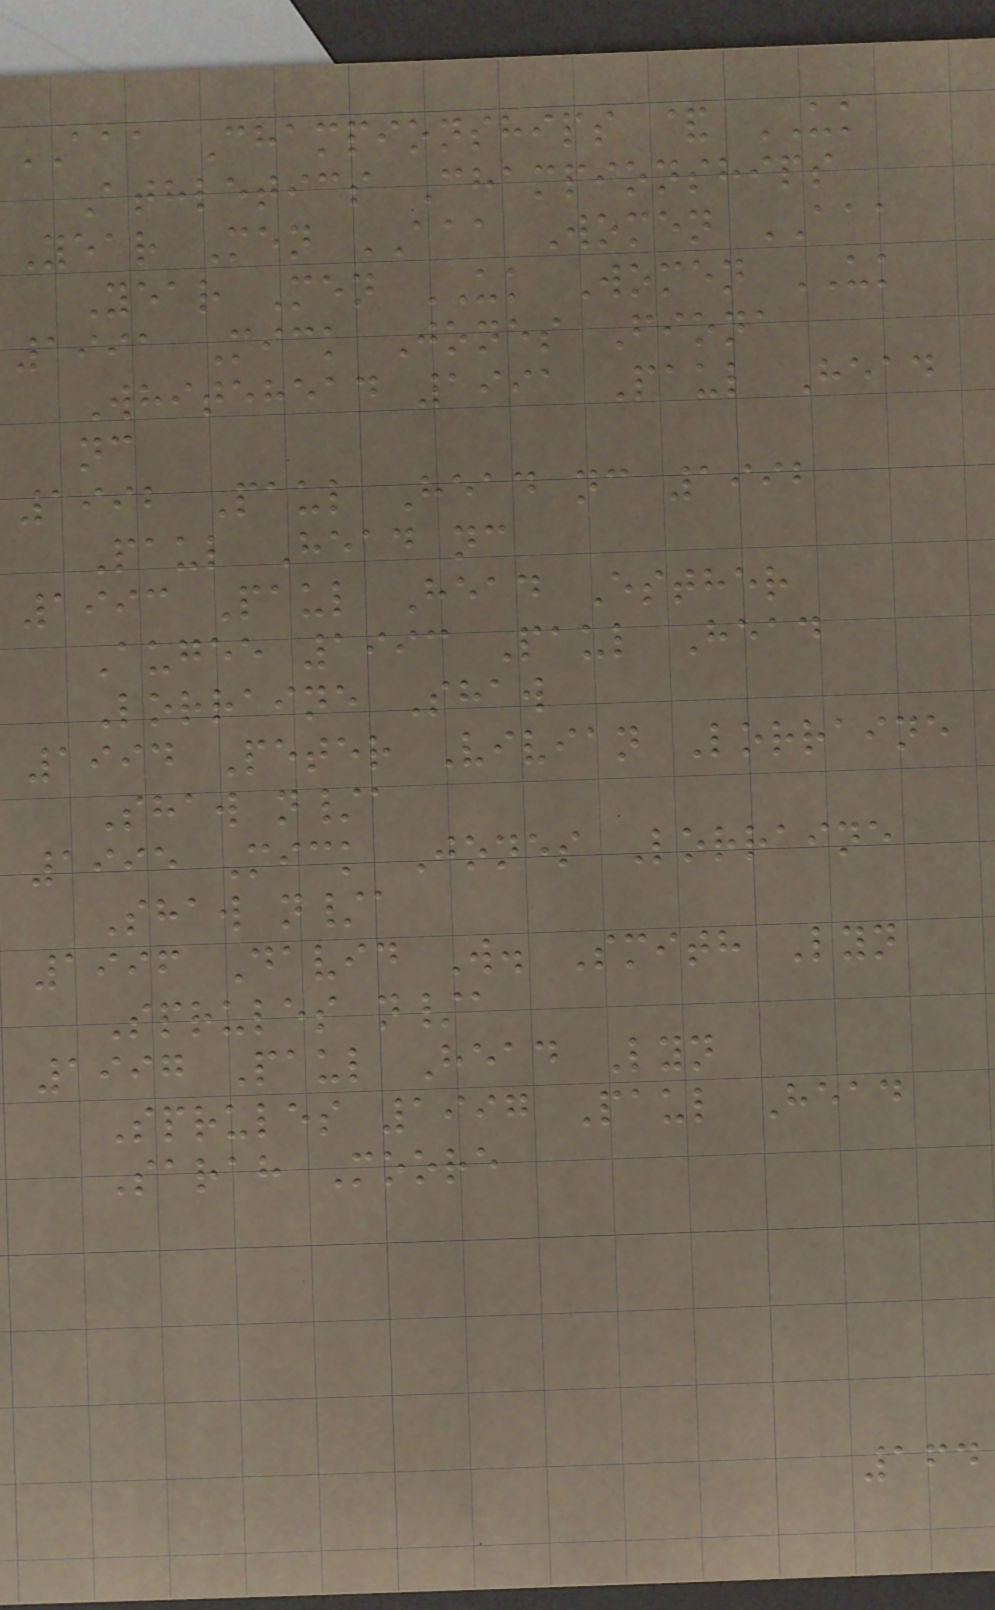AAA Championships & UK
Athletics Championships
Year Men AAA Women AAA
Year Men UK Women UK
1991 Mick Jones Fiona
Whitehead 1991 Paul Head
nc
1992 Paul Head nc 1992
Paul Head nc
1993 Paul Head Esther
Augee 1993 Paul Head
Lorraine Shaw
1994 Peter Vivian Lorraine
Shaw n/a
1995 Mick Jones Lorraine
Shaw n/a
1996 David W. Smith Lyn
Sprules n/a
1997 Paul Head Lyn
Sprules 1997 Paul Head
Sarah Moore
164
